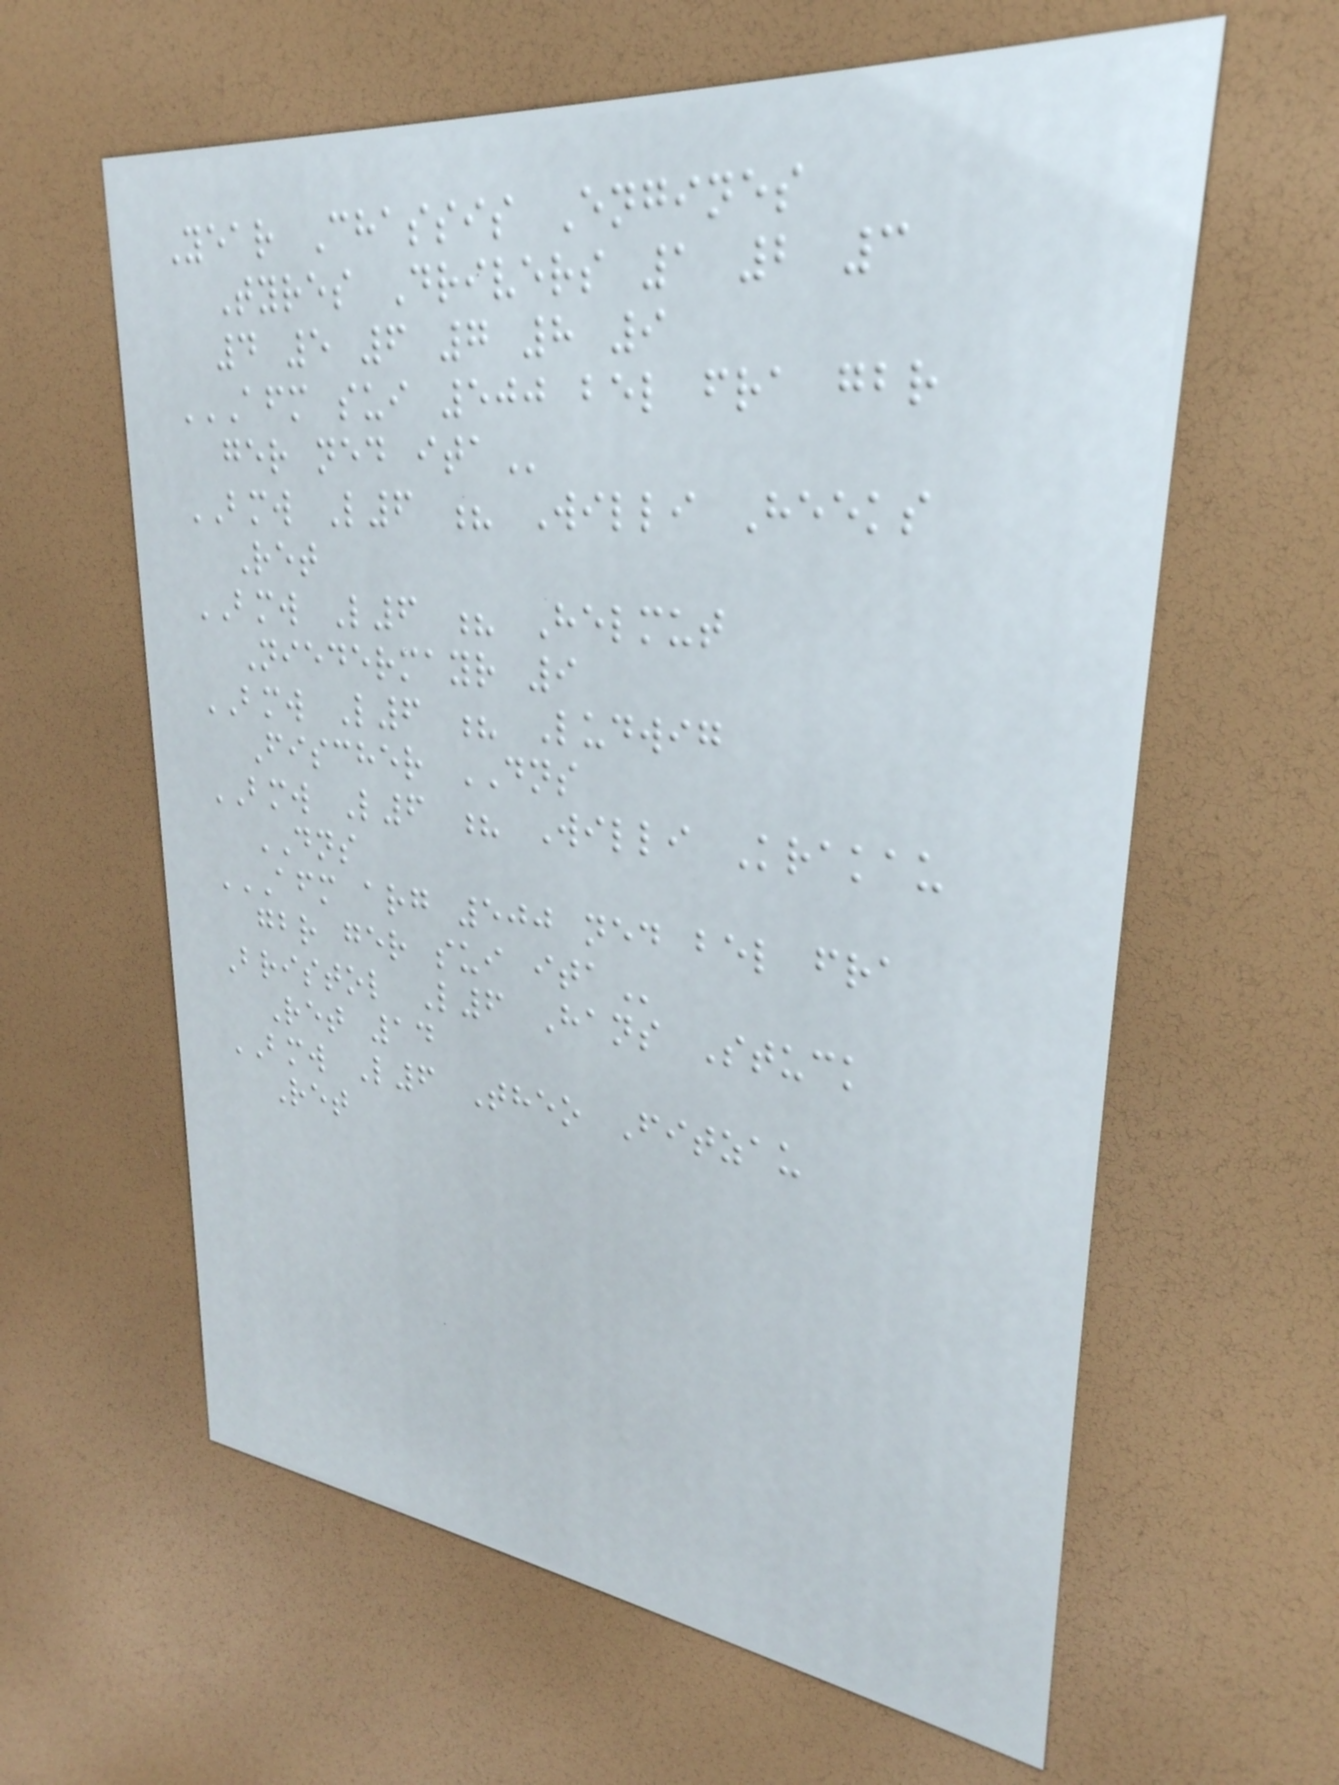Year Chassis Engines
Tyres Drivers 1 2 3
4 5 6 7 8 9
AFM SUI 500 BEL FRA GBR
GER NED ITA
BMW L6 ? Willi Heeks
Ret
BMW L6 ? Helmut
Niedermayr 9
BMW L6 ? Ludwig
Fischer DNS
BMW L6 ? Willi Krakau
DNS
AFM ARG 500 NED BEL FRA
GBR GER SUI ITA
Bristol L6 Hans Stuck
Ret 14
BMW L6 Theo Fitzau
Ret
